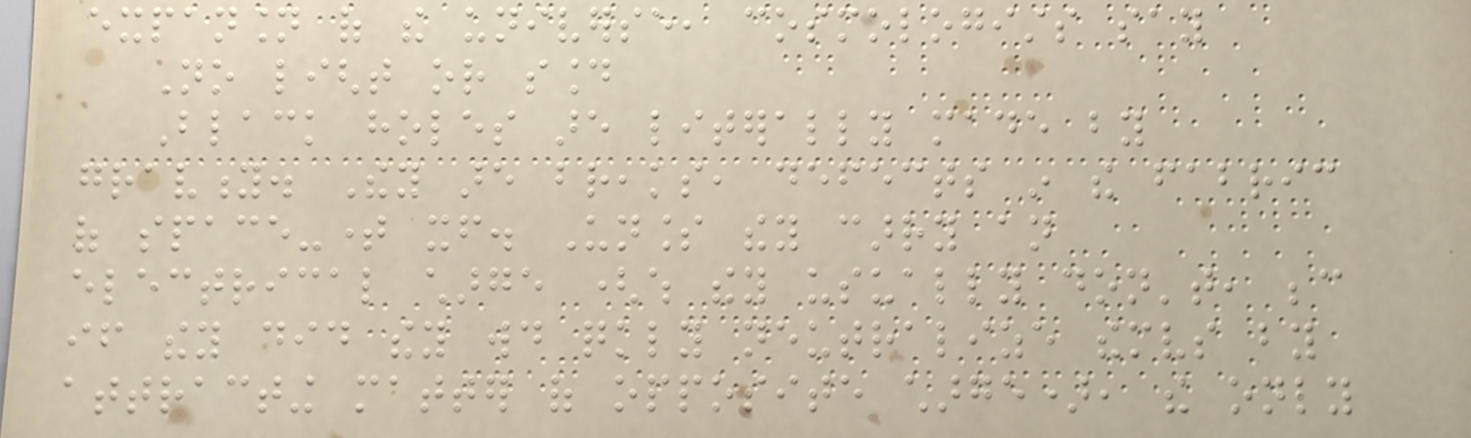expansion of the universe, cosmologists say
No light or sound
Black holes are literally made by
gravity. They are breaks, defects in the fabric
of space-time itself. Unless they carry an
electrical charge (which they usually don't, because
if they did they would quickly neutralize themselves by
attracting matter of opposite charge), the only
